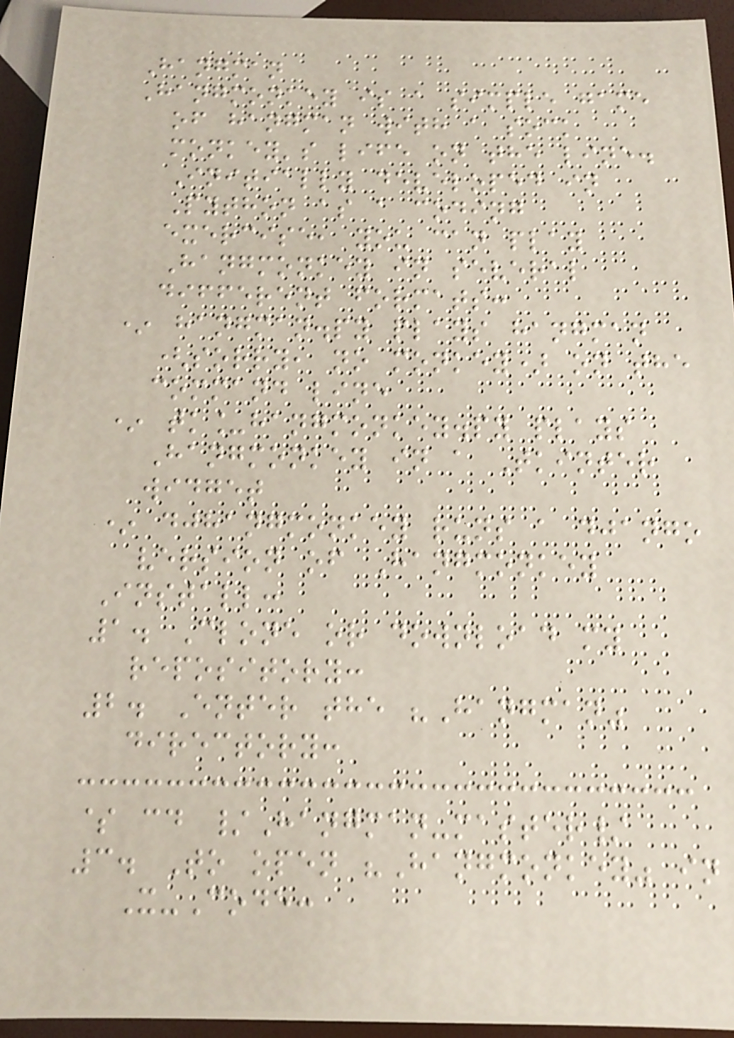Hangman
Hangmonkey is a simple game
of hangman with a sock
monkey's life on the line.
Initially developed in
Python as a coding
exercise, you can play
Hangmonkey in several
different formats:
* hangman.py plays hangman
(sorry, no monkey) on the
command line
* tk_hangmonkey.py plays
Hangmonkey in a Tkinter
widget
* djhangmonkey runs a django
version of Hangmonkey
Install:
1. Clone or download my
repository:
2. Enter the "Hangman"
directory:
$ cd /Hangman-master/
3. To open "Hangmonkey" in
X-Code:
